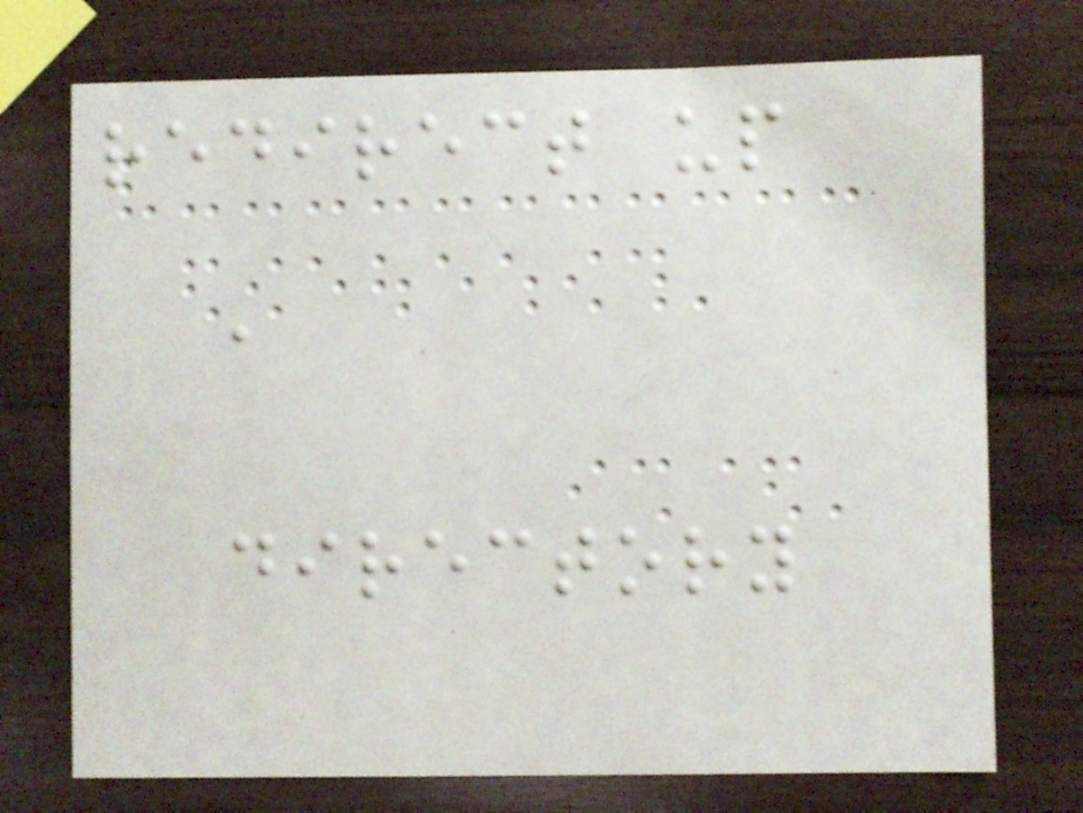redirect up
a
directory
